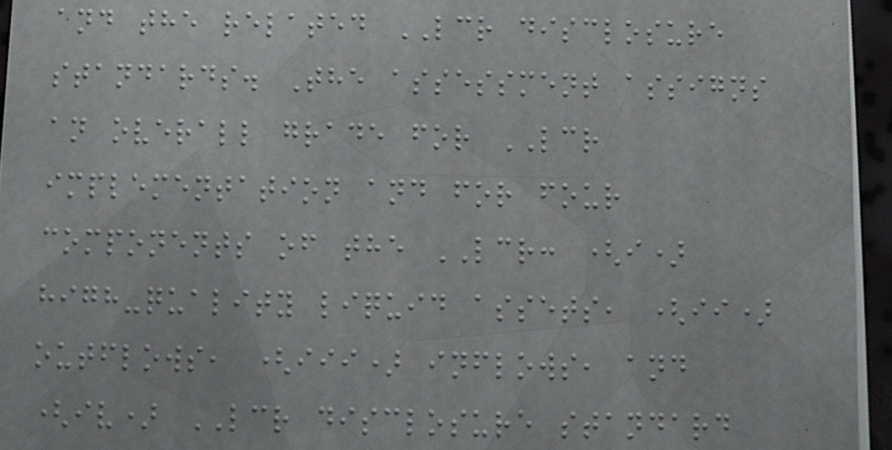and the related LCR disclosure
standards. The assessment assigns
an overall grade for LCR
implementation and for four
components of the LCR: (i)
high-quality liquid assets, (ii)
outflows, (iii) inflows, and
(iv) LCR disclosure standard
